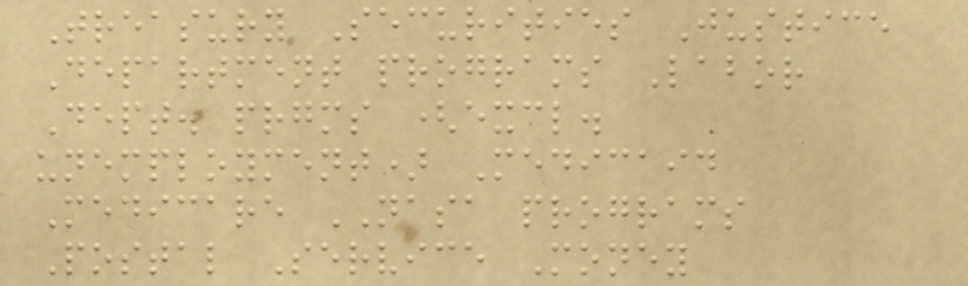Treasury Securities Justice
Department programs Labor
Dept. prgms (excl.
unemployment) Medicaid
Medicare NASA programs
Postal Service Money
